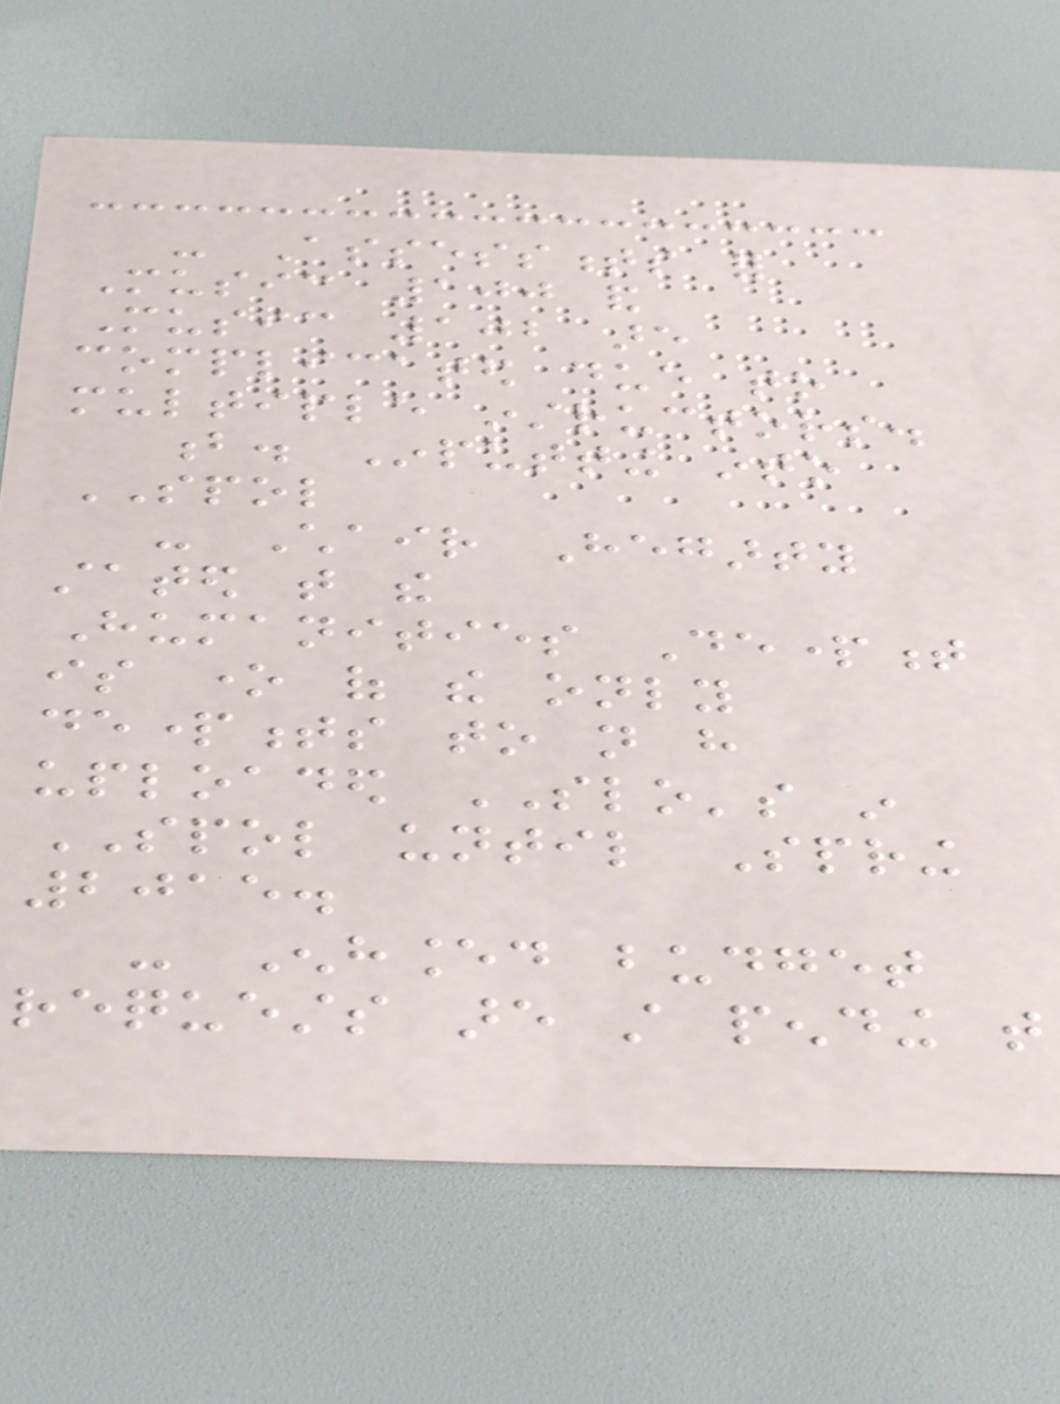- Assessments for
Music 100 and
Music 102 are
complicated due to
multiple instructors.
b. Inputting into
SPOL
- Chair Hegarty
stated that the
Humanities Department
is one of the only
departments to not have
uploaded SLO's in
SPOL until Spring
2015.
- Enhanced budget
requests are still pending that
